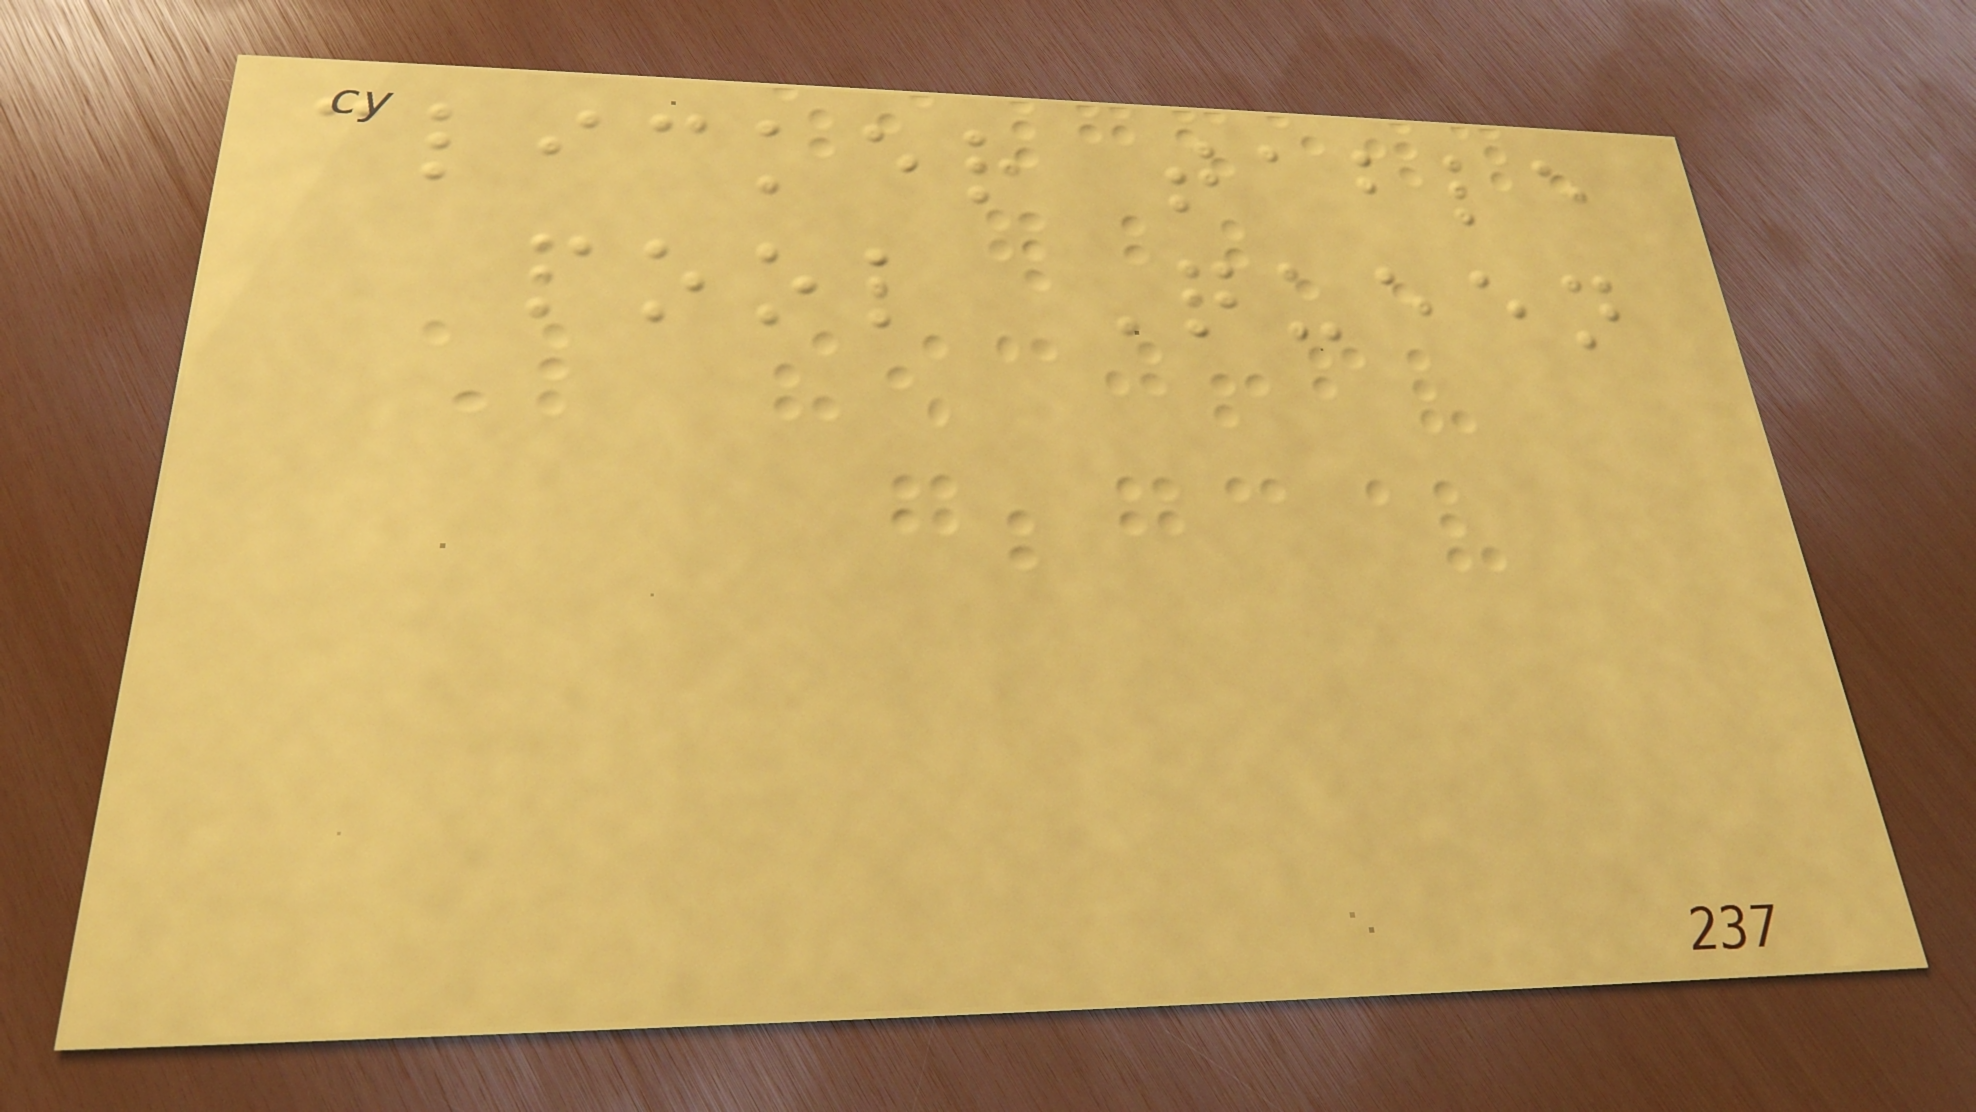clicker table
pool Queen
